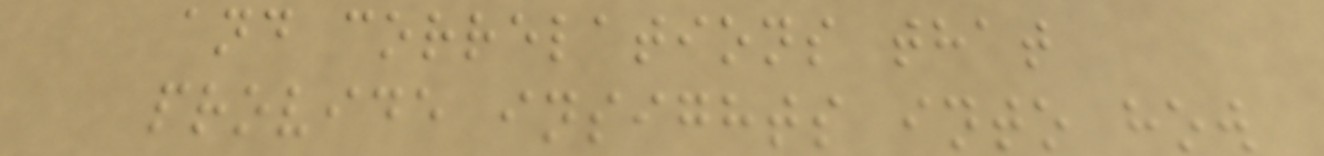and correlations that
provide insights into how
